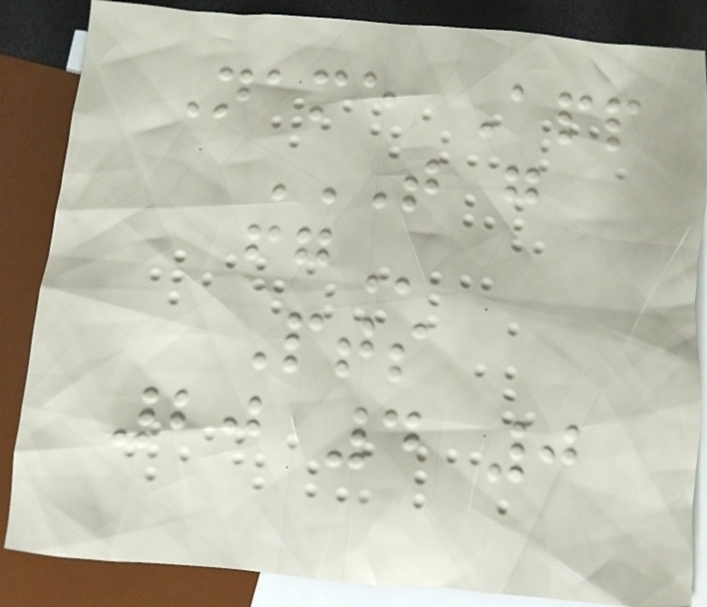Name App
T G
FG
Pts
20 4 0
